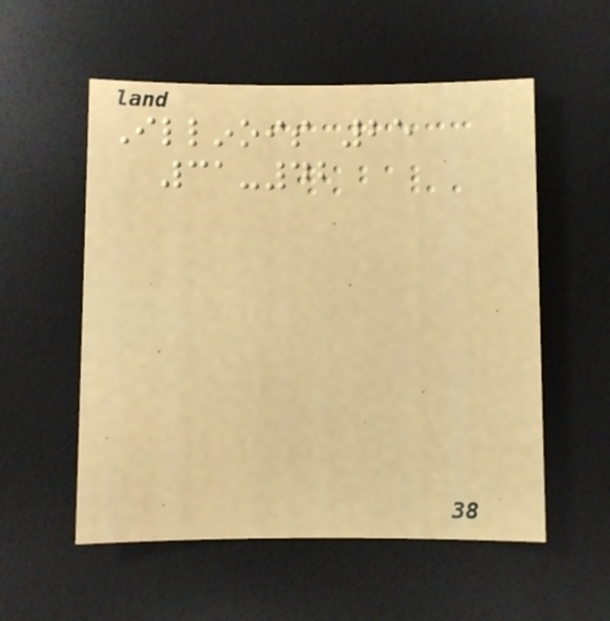Illinois 25
31-42
